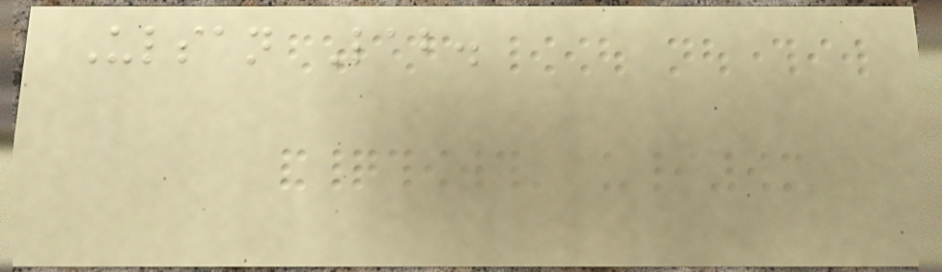Ulsan Lab.
